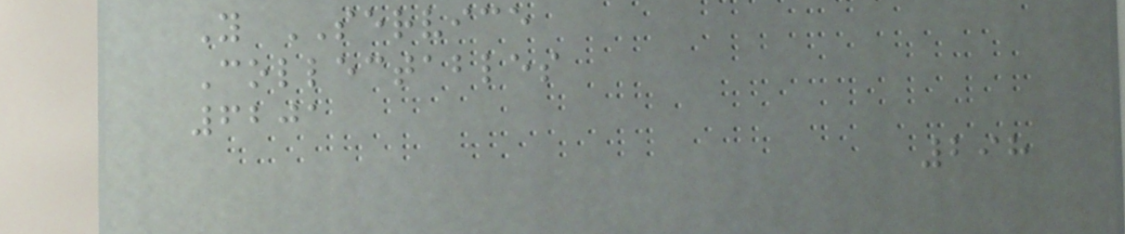Y SERVICE
Collectables
6201
298
